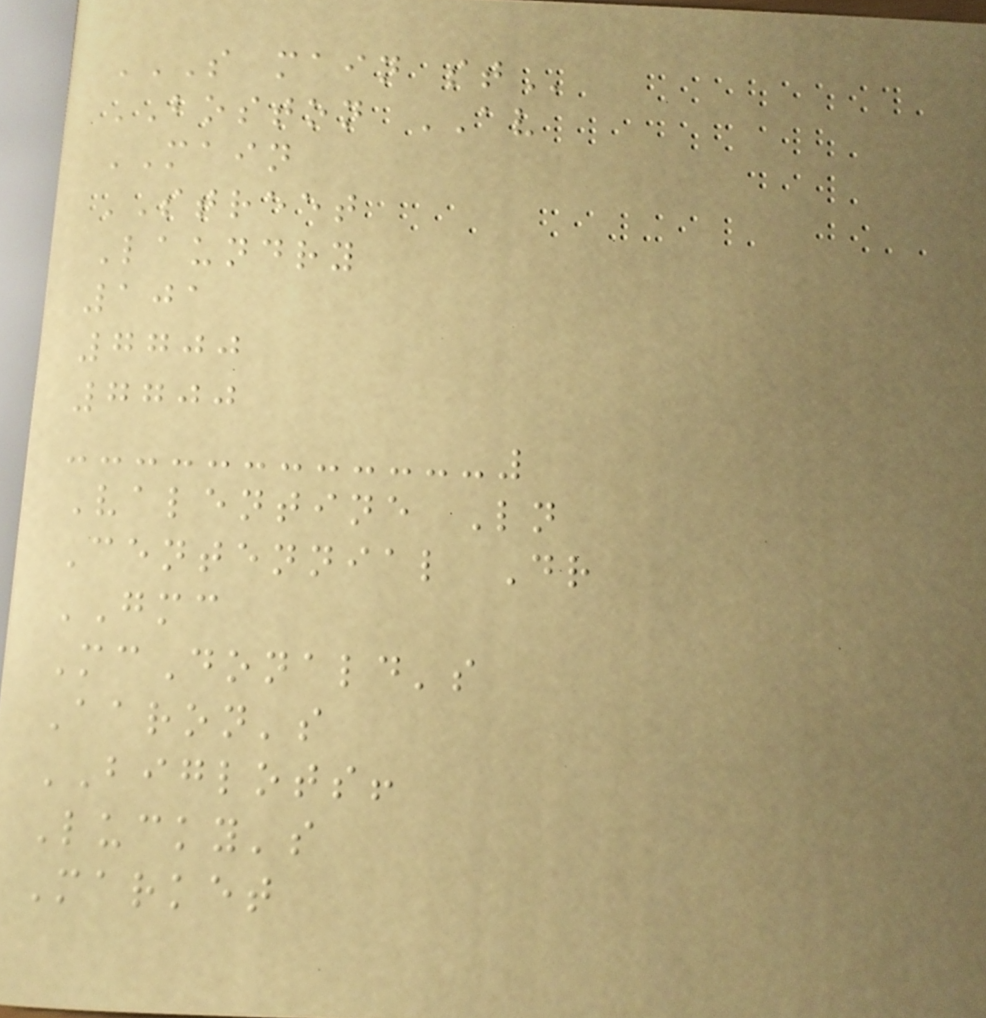S MAIN ST
BOSTON AV
MAIN
STREET
Laundry
101
7700
7700
Valentine Ln
Centennial Dr
GMC
McDonald's
Aaron's
BIGLOTS!
Lucky's
Market
